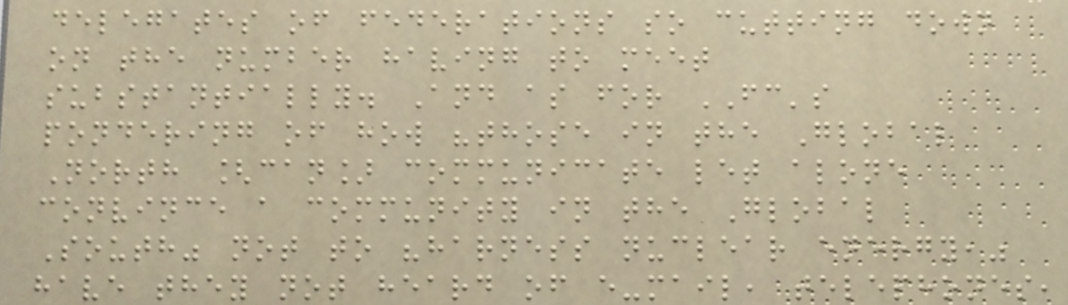delegates of federations so cutting down
on the number having to meet
substantially. And as for FC's
pondering of how "those in the Global
North [can] communicate let alone
convince a community in the Global
South" not to "harness nuclear energy,"
have they not heard of e-mail, telephones,
